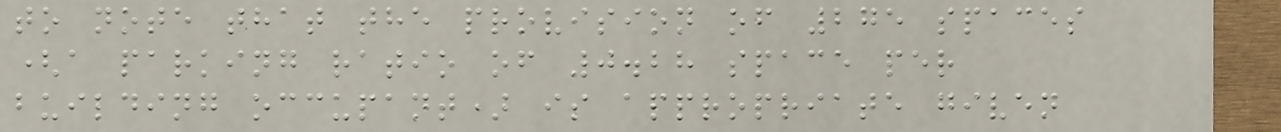to note that the provision of 275 spaces
(a parking ratio of 0.28 space per
building occupant) is appropriate given
